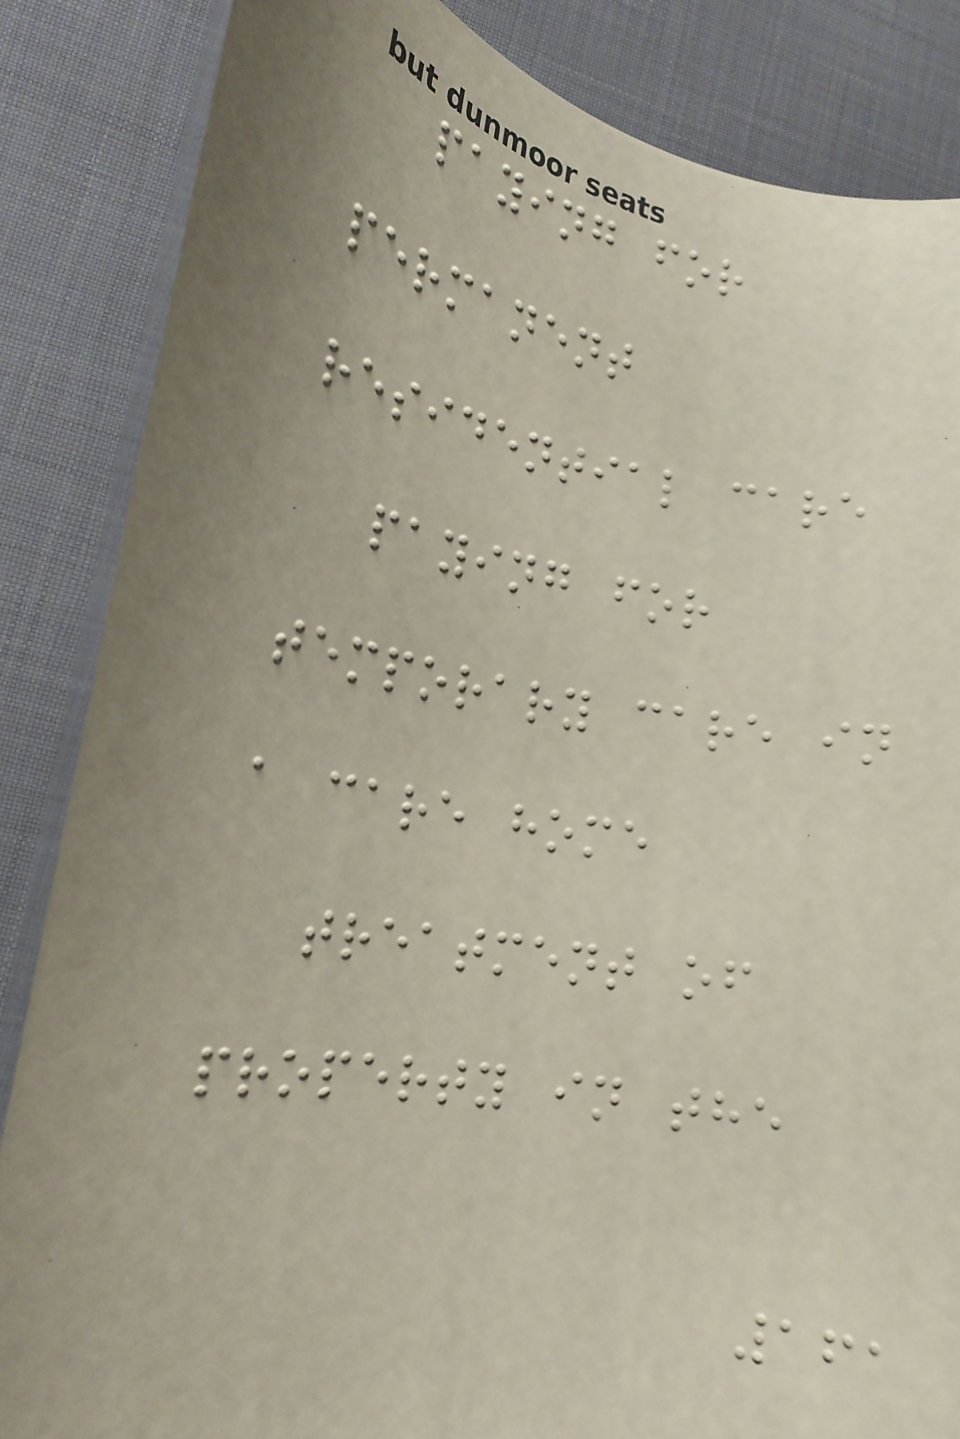paying for
permanent
residential care
paying for
temporary care in
a care home
treatment of
property in the
161
